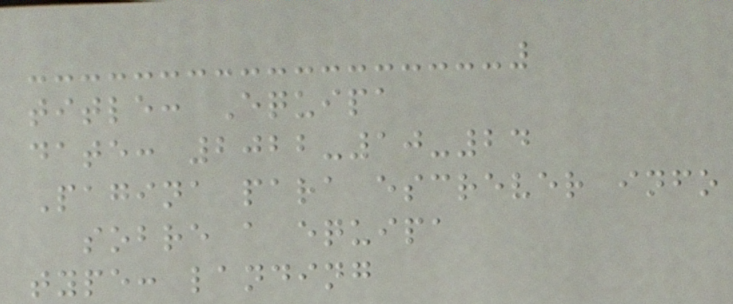title: Equipa
date: 2022-10-24
Pagina para escrever info
sobre a equipa
type: landing
